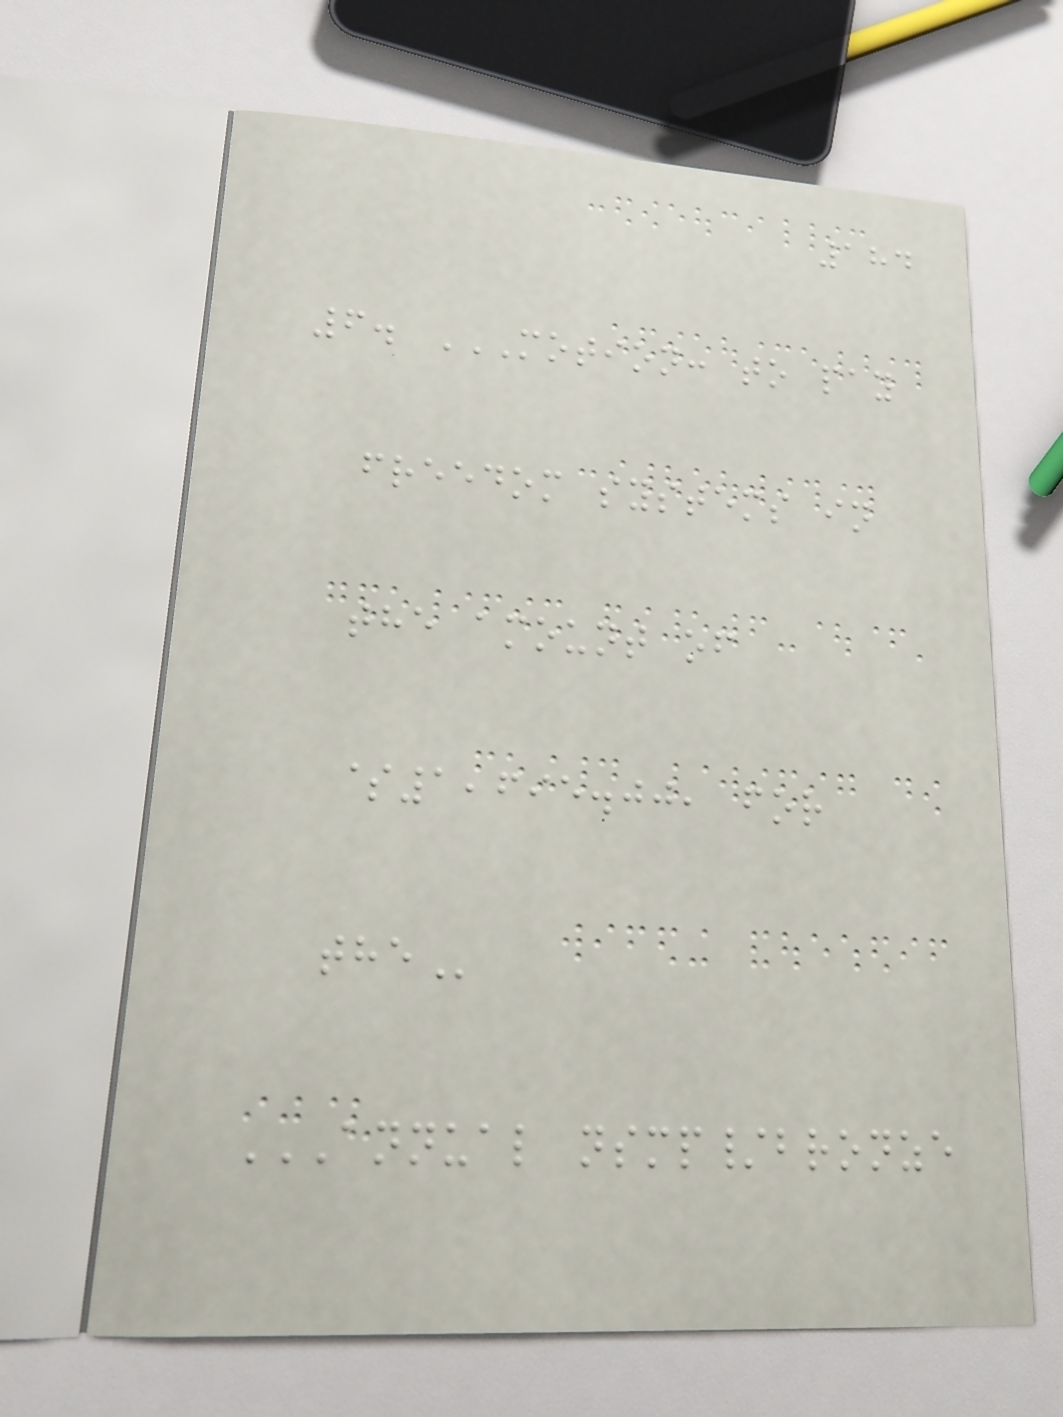184
6. MOTION: TO PAY
FREEDOM SYSTEMS IN
THE AMOUNT OF
$1,695.00, FOR
THE
ANNUAL NSMP/BRONZE
